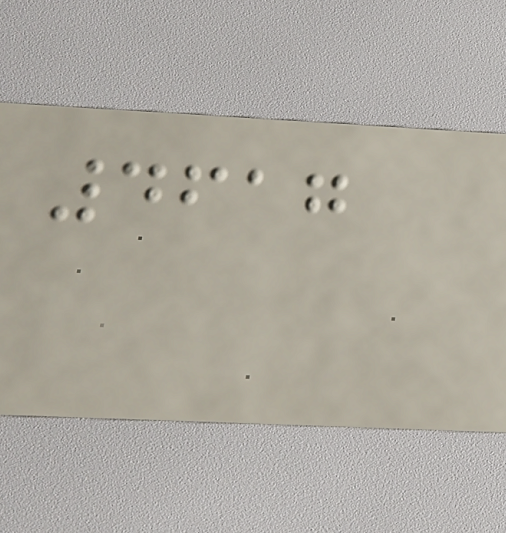4617
